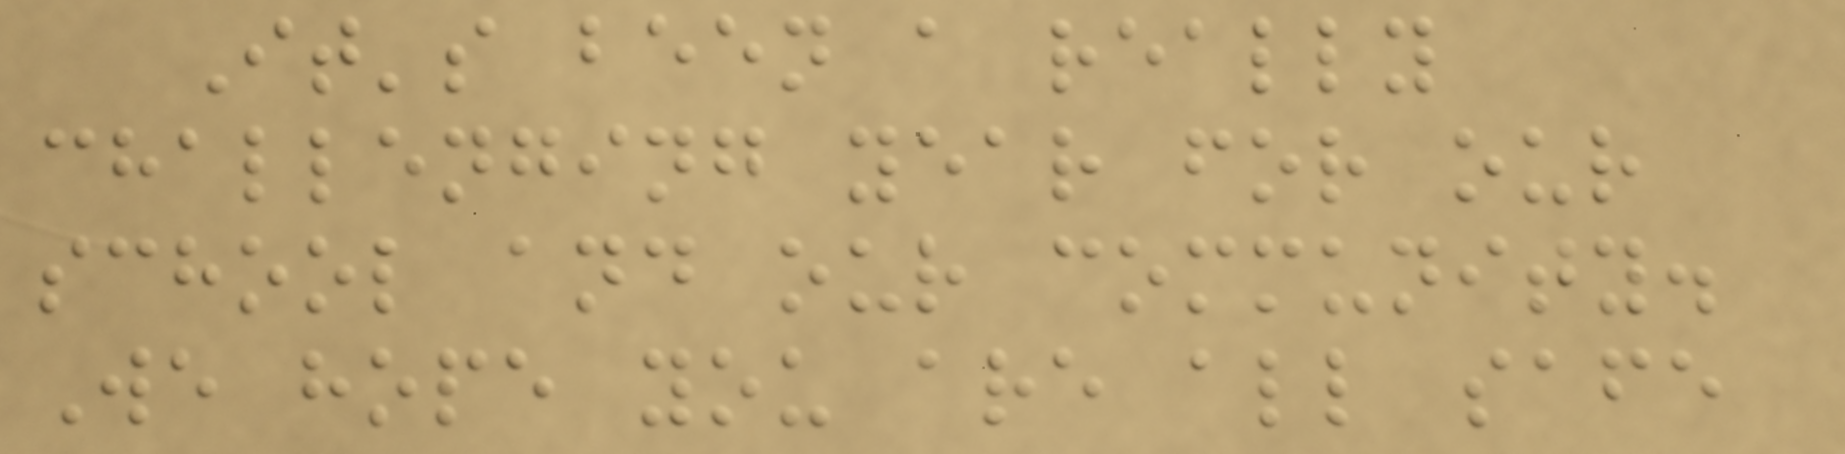It's been a really
challenging year for our
school and our community.
We hope you are all safe
